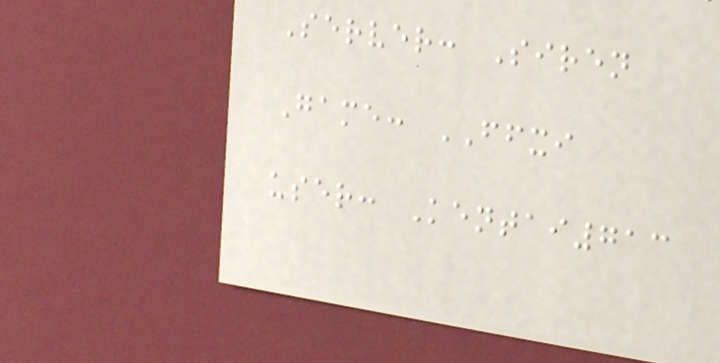Server: Siren
Game: FFXI
user: Kentai713
